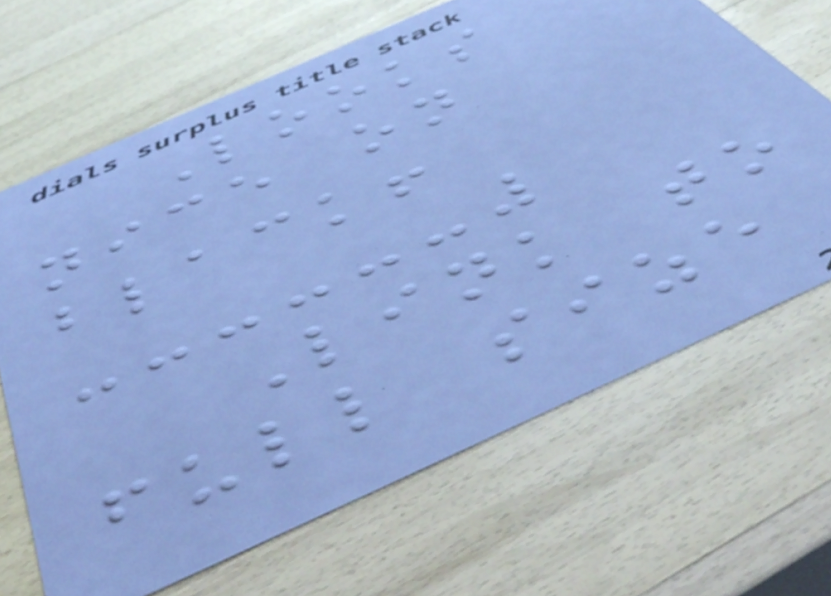Looks
nice on
black!
Link to
full size
